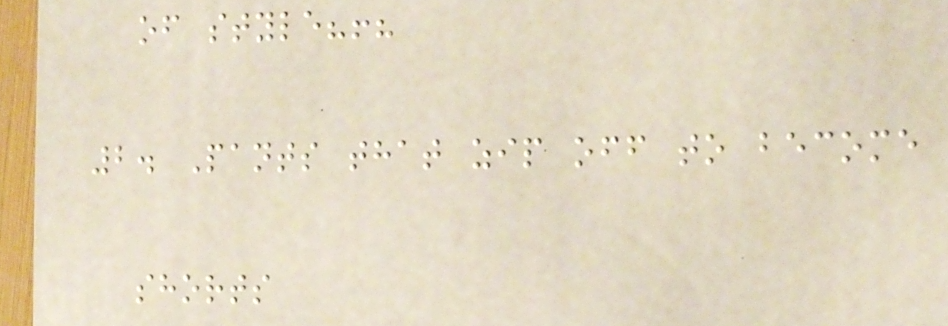of style?!?
2. Pants that zip off to become
shorts
